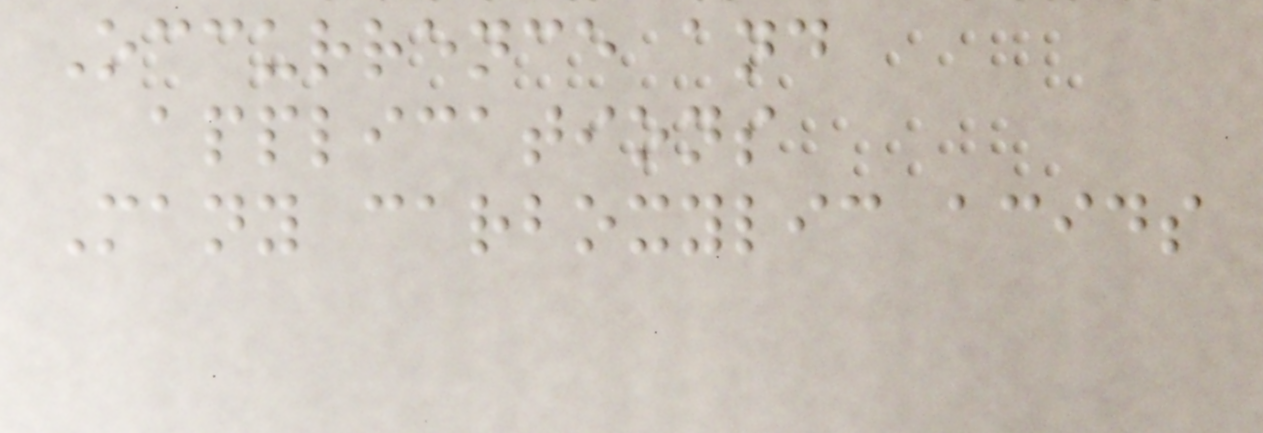Occurrence and
applications
Many carboxylic acids
